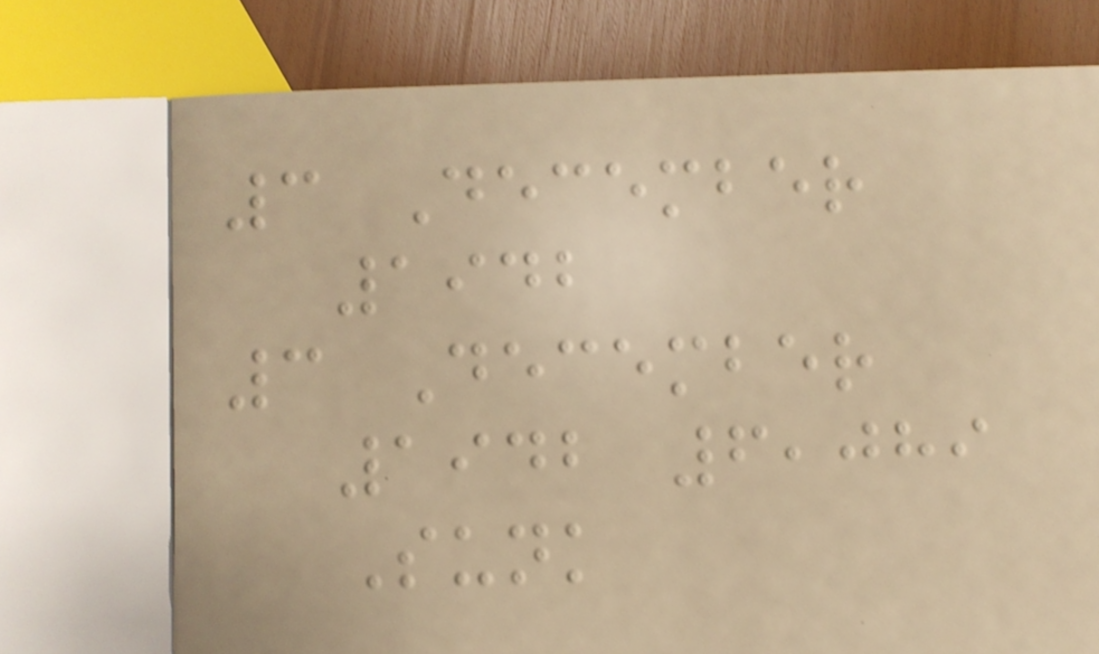3 December
1942
3 December
1942 6,089
Sunk
